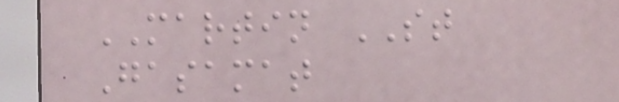MARTIN ST
Gasamat
